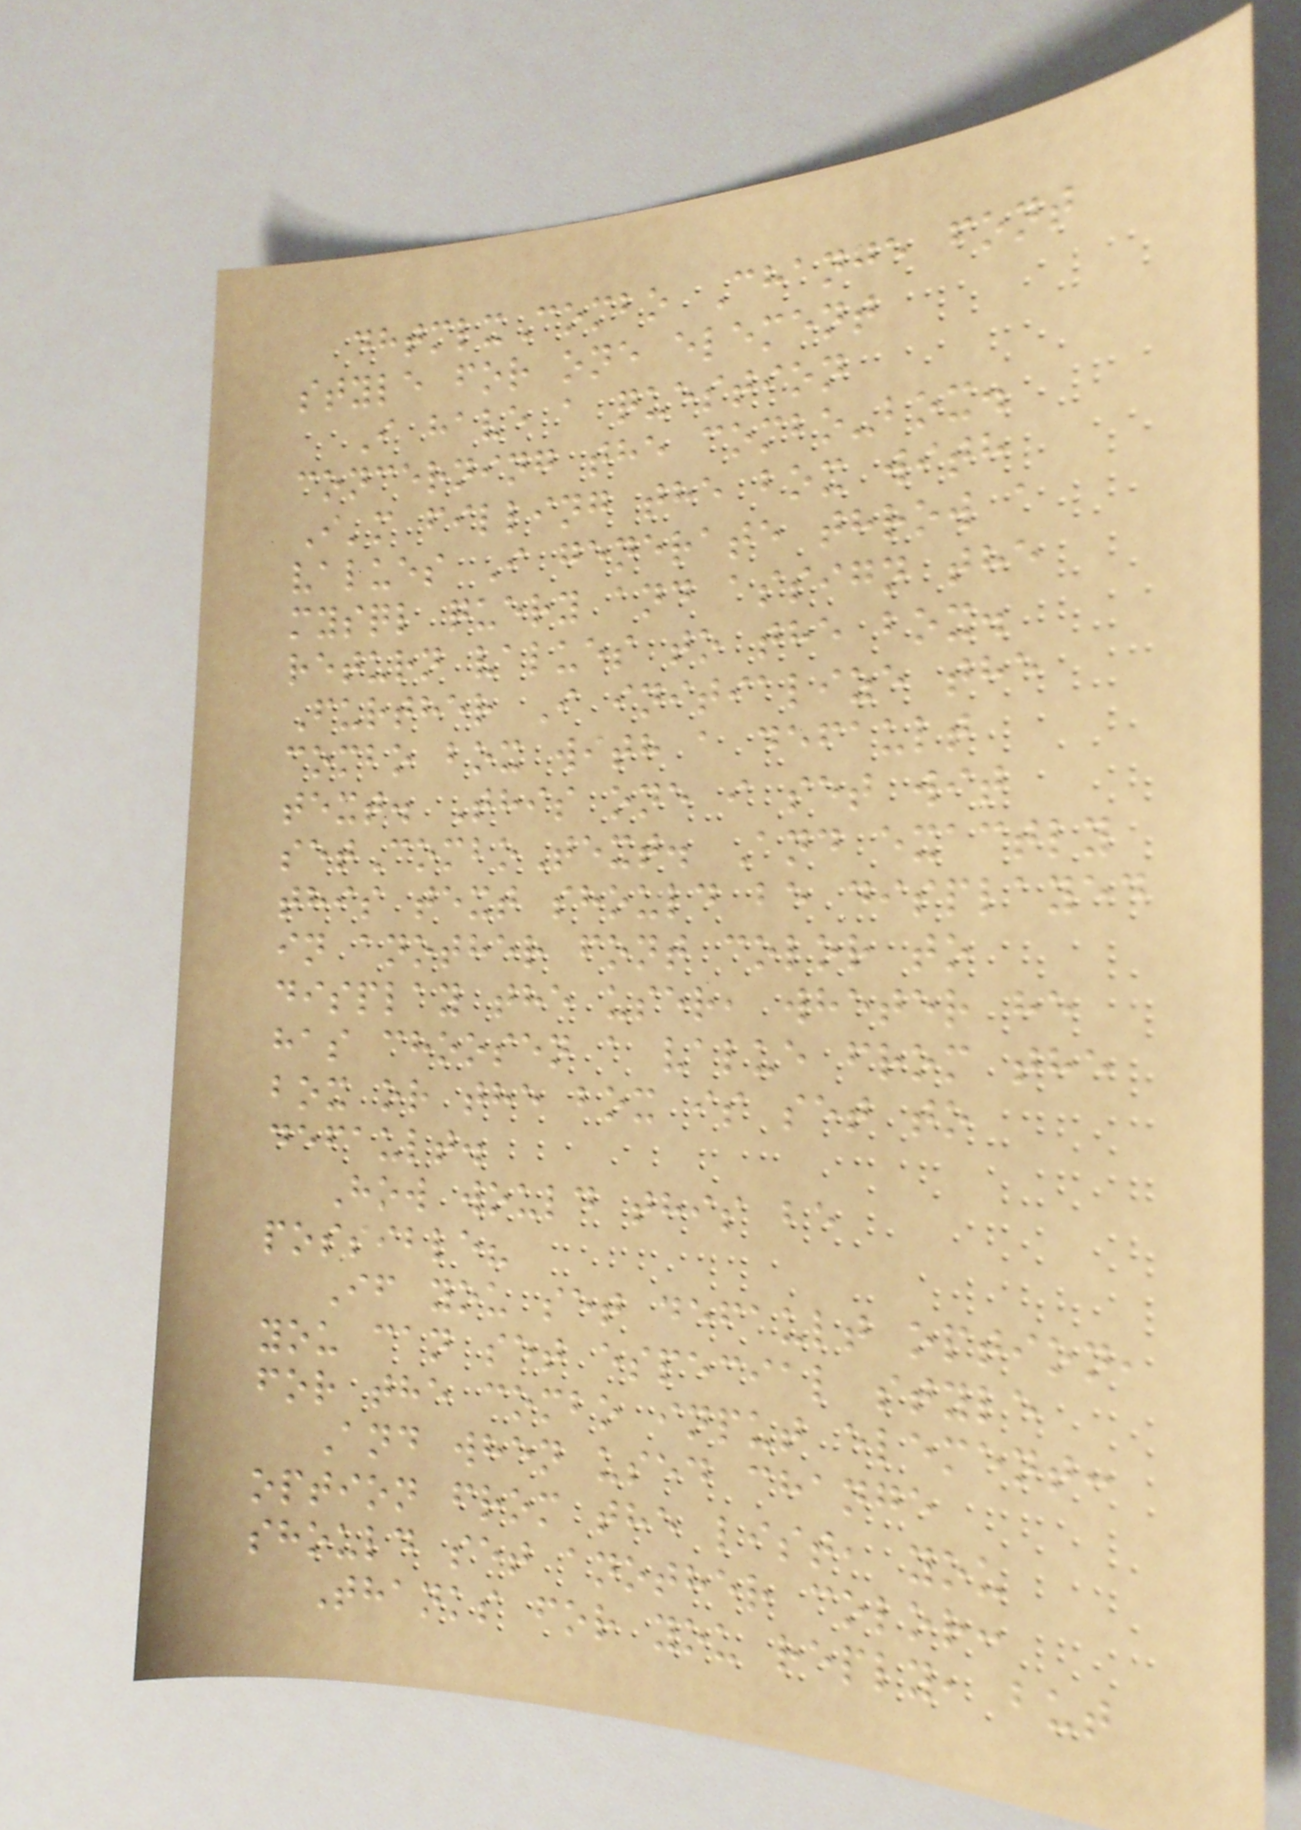dhtmlxCombo Change font
style for one element
I have a question
concerning the combo-box.
I'm filling the box with
values I generate throw a
mysql query and assign the
return values to the box.
Further I initialize the
combo box with a default
text. This one i set wit
setComboText. And exactly
this text should be displayed
in another font color to
display the user, wheter he
has choosen a value from the
box or the box is set to
default.
How would this be
possible?
If you set default option,
you can set especial style
for the combo input element:
And when used change
option from the list, you
should set another color:
Thanks for you reply, but
